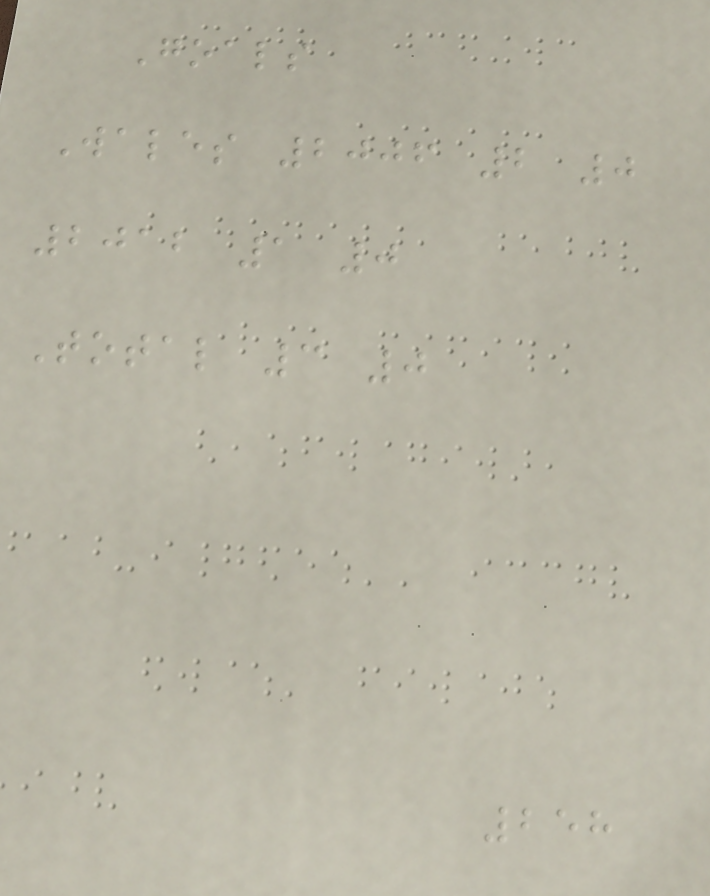Goals
Wales 2006 2 0
2012 1 0
Total 3 0
258
